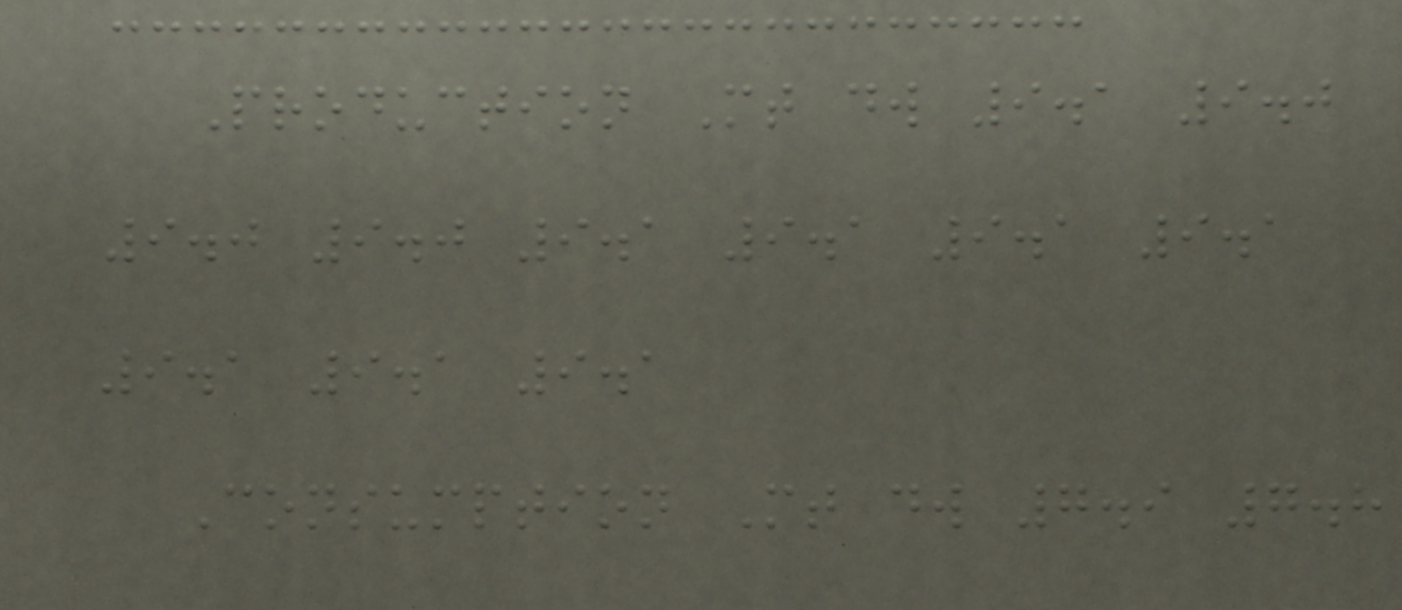Production Mt dw 9.1 9.0
9.0 9.0 9.1 9.1 9.1 9.1
9.1 9.1 9.1
Consumption Mt dw 7.9 7.8
